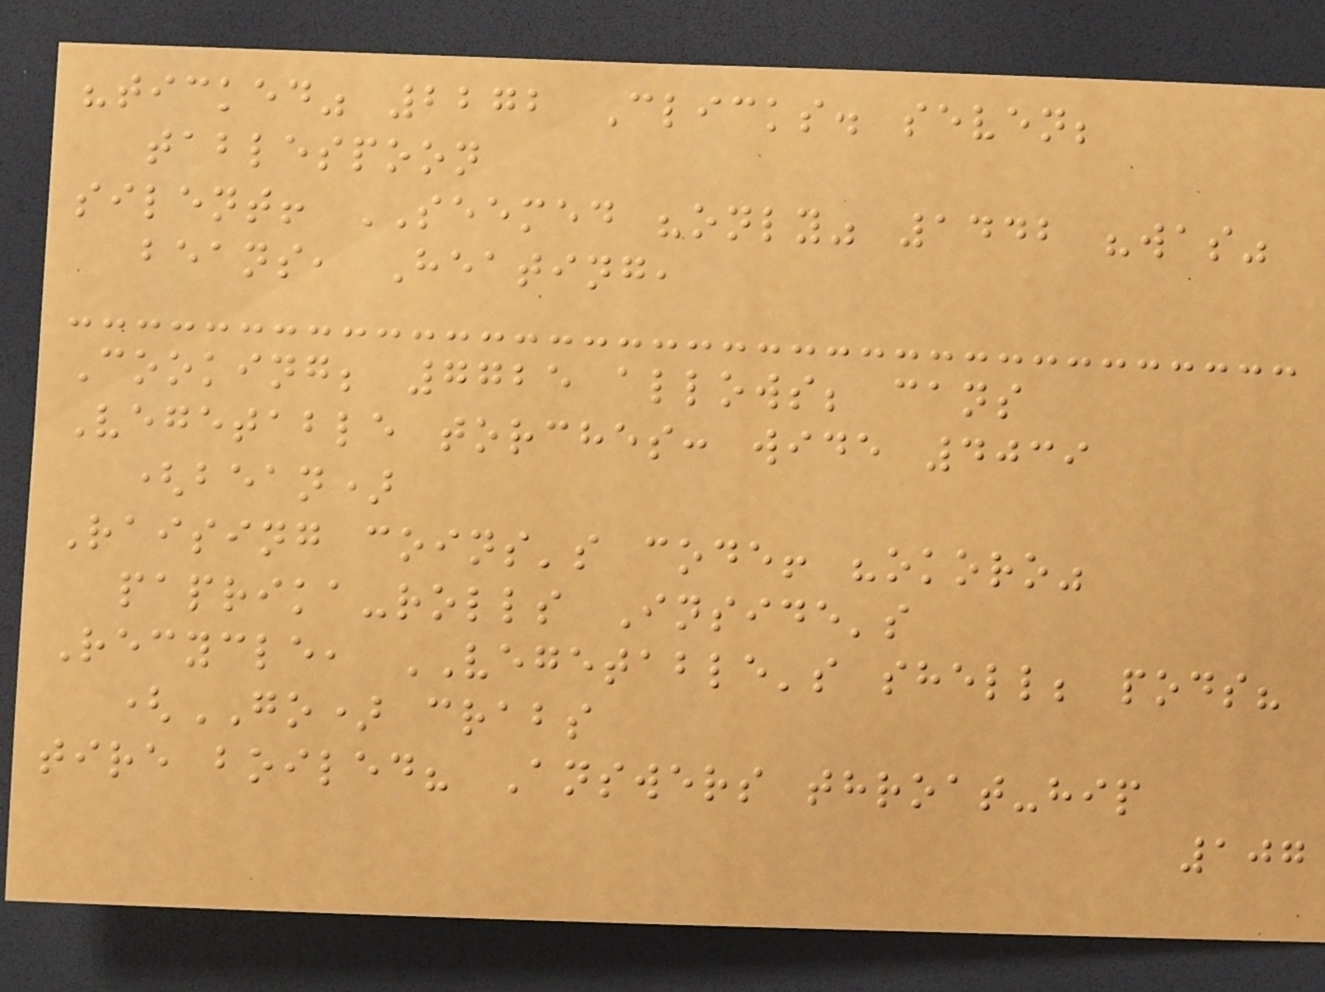"ticked" 2272 Clicks. seven;
tablespoon
silent! SEEMED "only" 1442 "was"
beans, Heating,
Cooking; 7725 allows; cans
Vegetable torches: wide 4039
(bean)
Raising coins's code! "okoro"
paprika-rolls Inside's
Recycle, VEGETABLE's shell; pods?
(GO) crabs
tire boiled? Answers throat-hip
107
